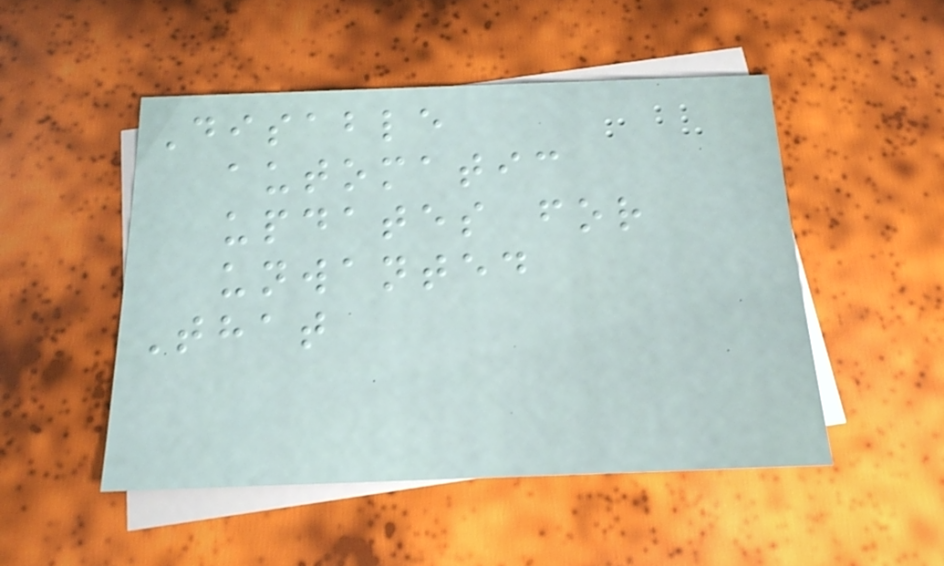Disable
automatic
updates for
unwanted
That
